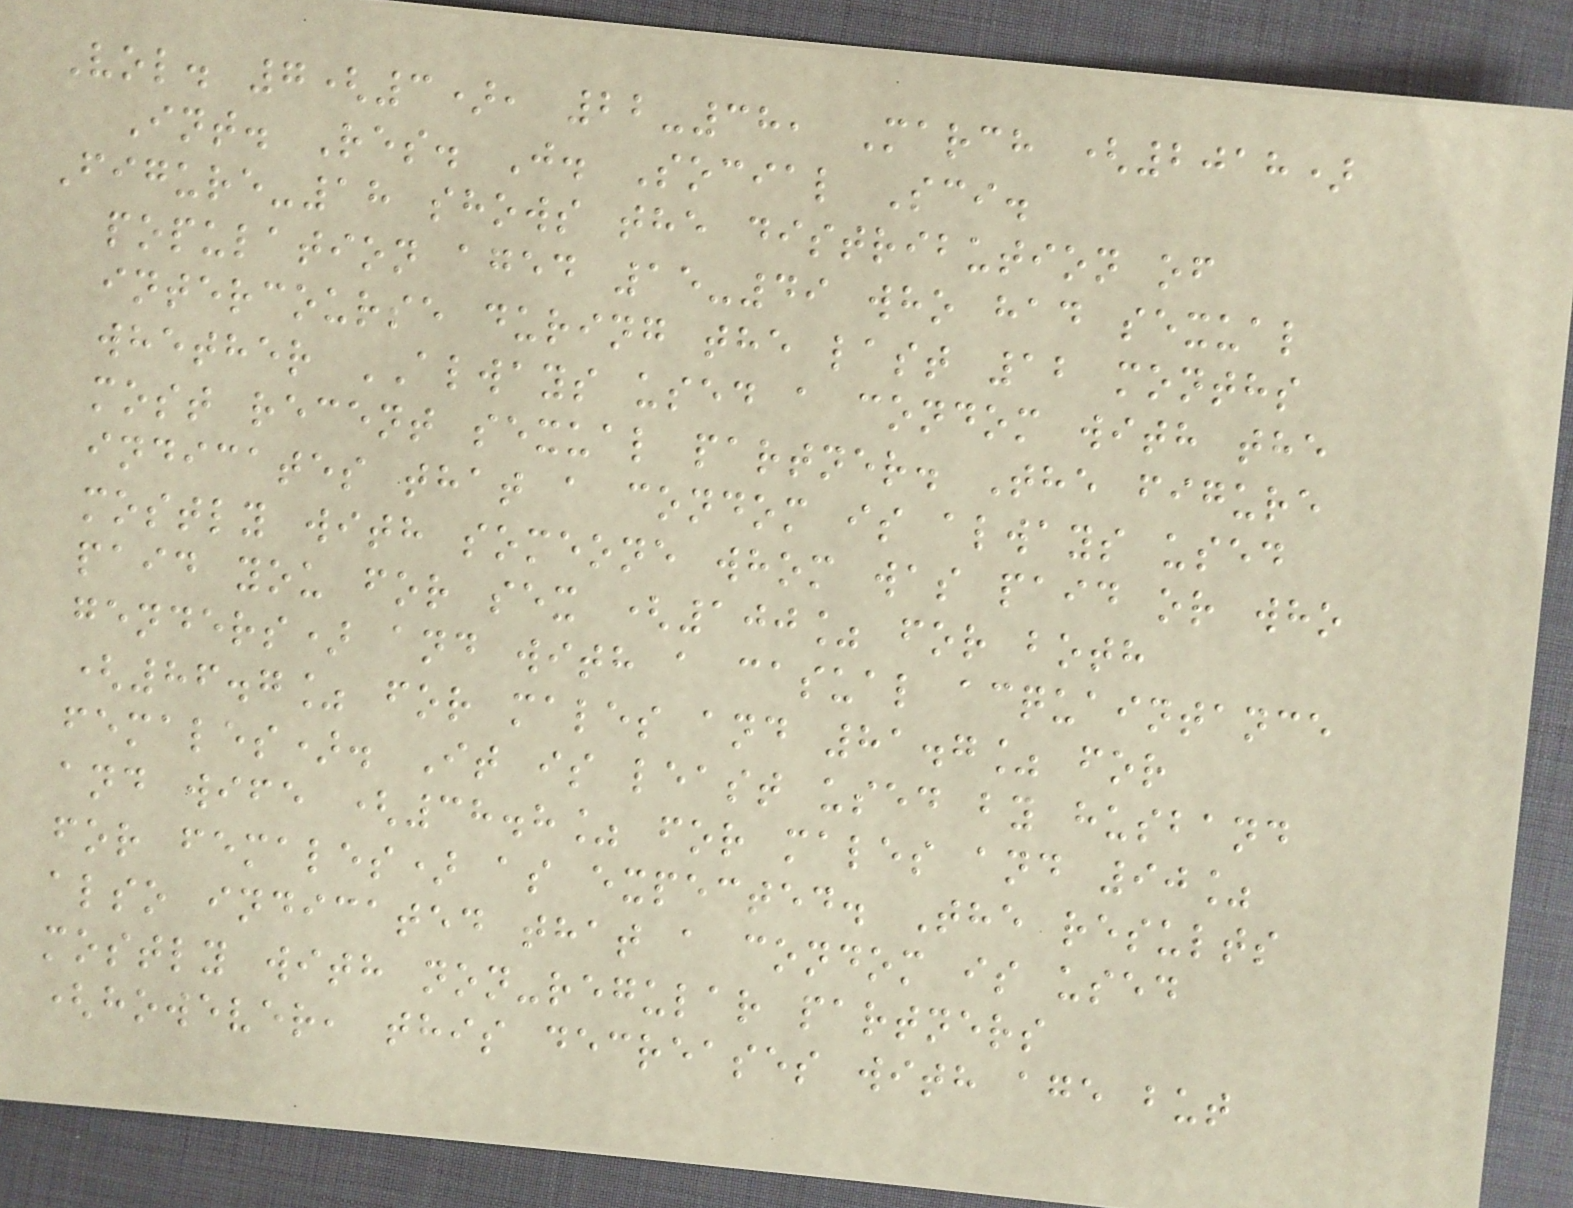Vol. 7(3), 22-38, March (2018)
Int. Res. J. Social Sci.
Figure-18 shows the distribution of
population aged 15-49 who had sexual
intercourse during the last 12 months
whether ALWAYS used a condom with the
most recent sexual partner. The figure
indicates that a condom is always used
mostly with someone whom was paid or who
paid you for sex (100% for both
genders) and with a casual acquaintance
(86.7% for males and 81.7% for
females). It is least used by husband
and wife (38.8% for males and 90%
for females) as expected. The results
also indicated that a condom is used
mostly with non-regular partners
(however, this decreases with age but
